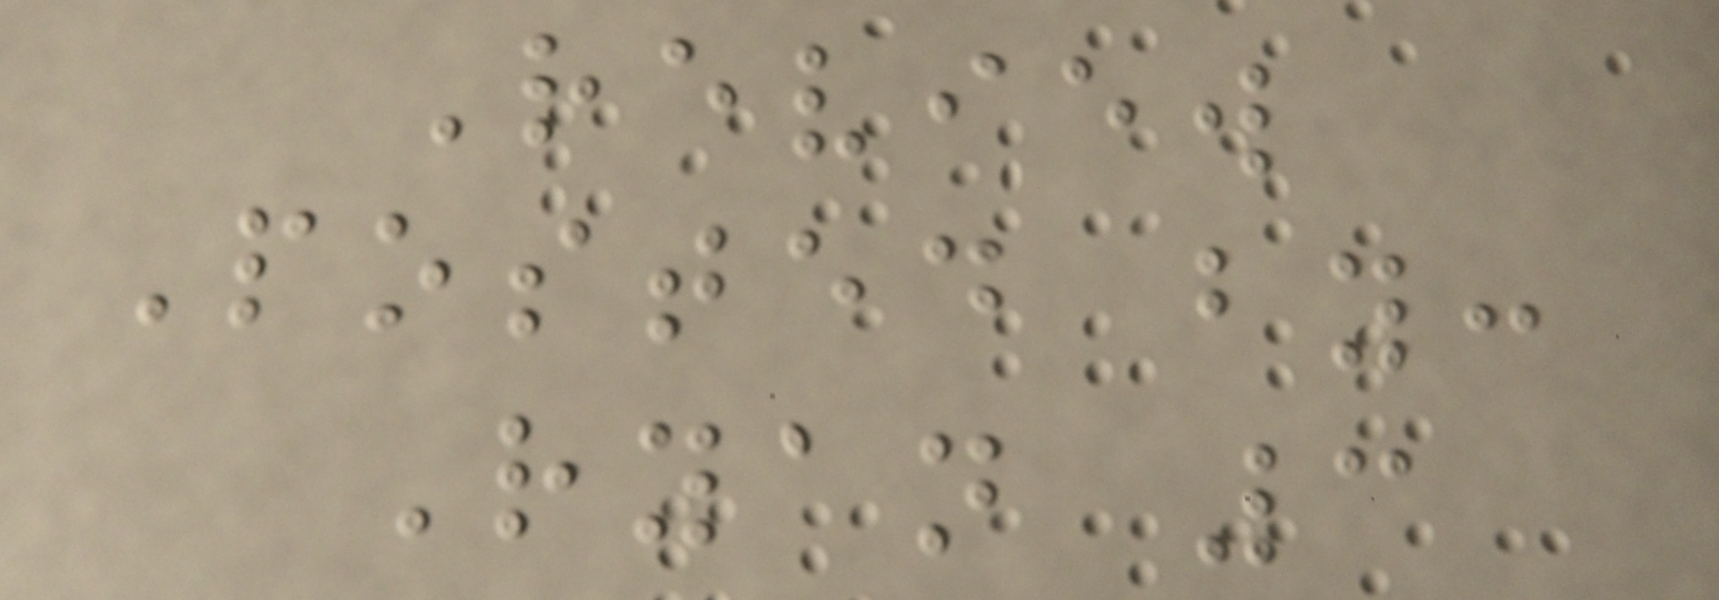Review
Posted by:
Ryan 3
